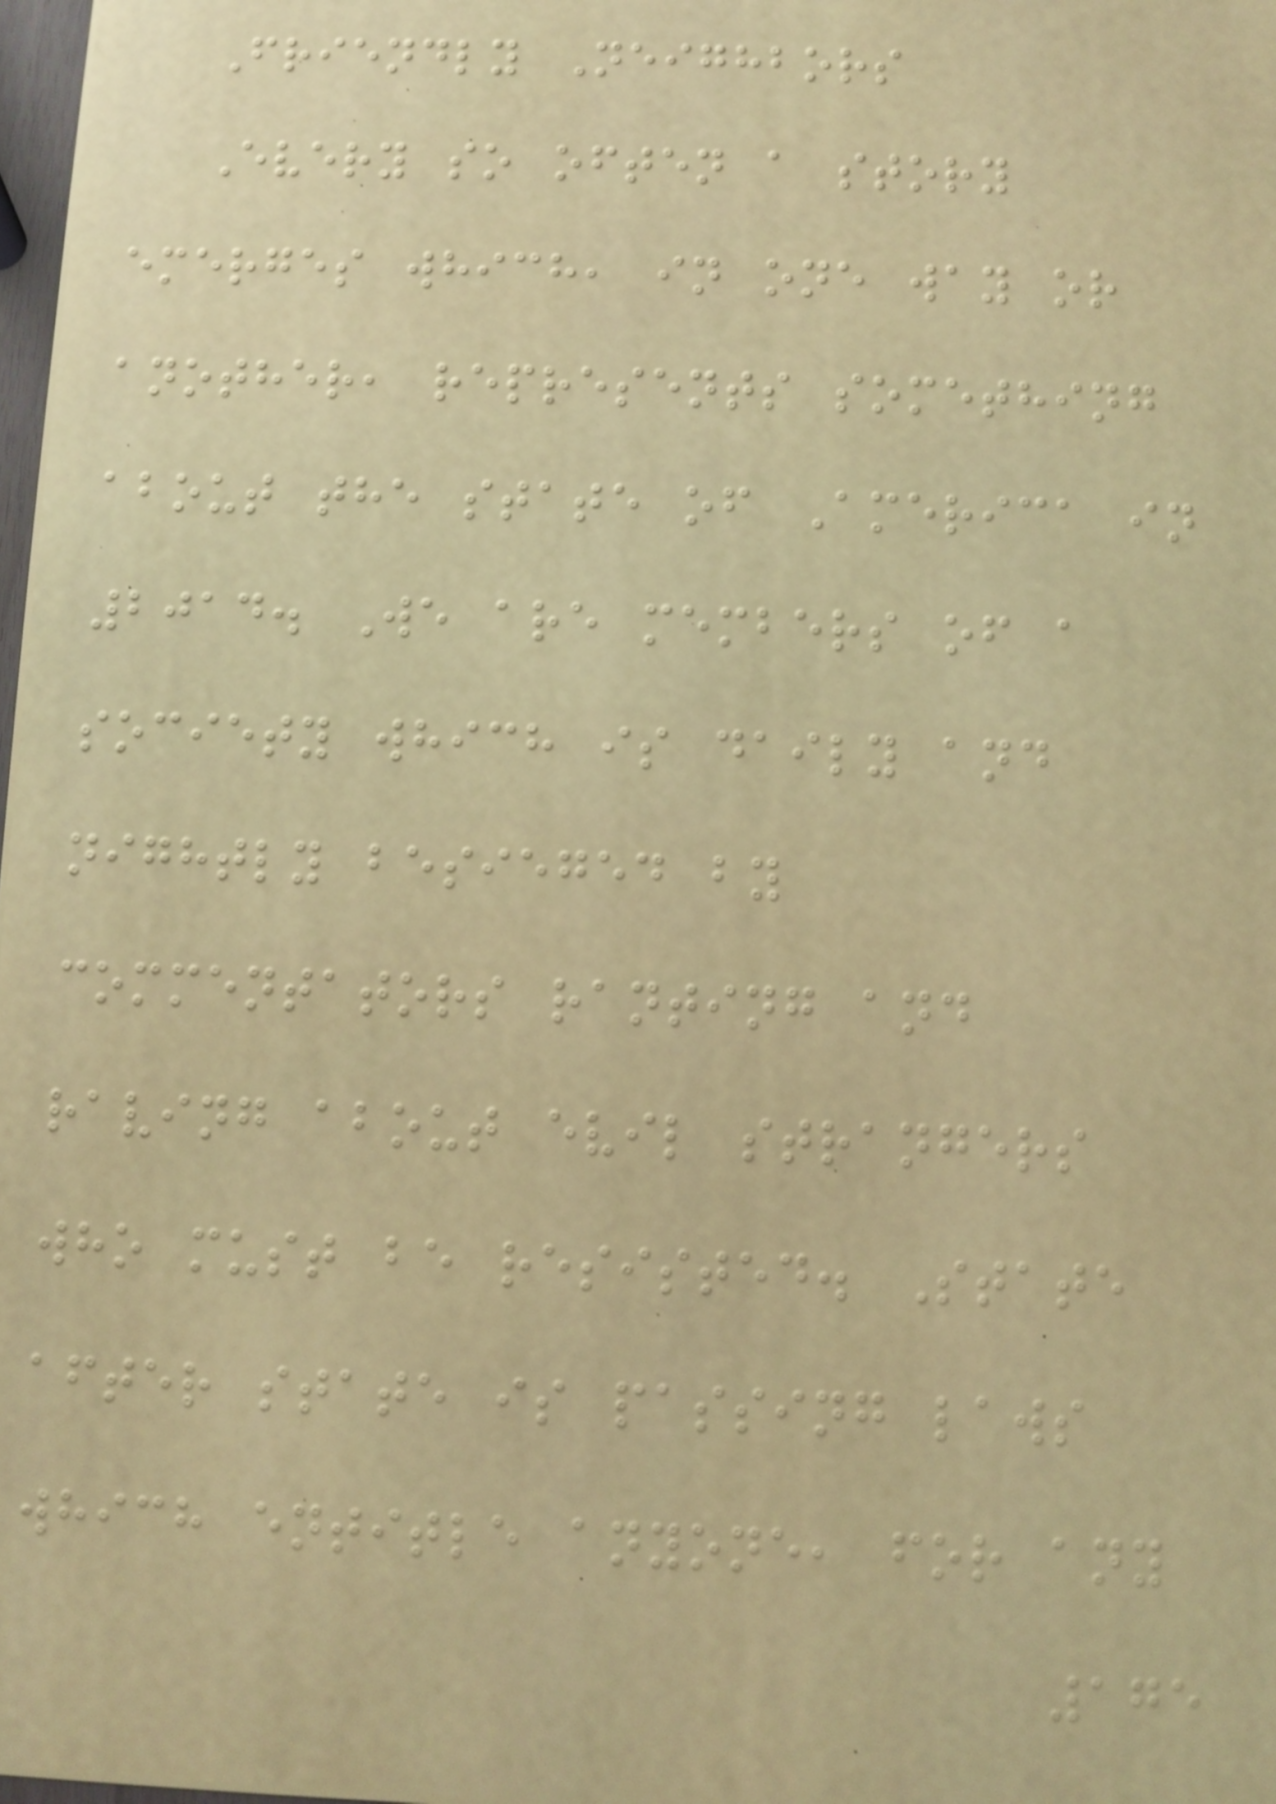Friendly Neighbors
Every so often a story
emerges which, in one way or
another, represents something
about the state of America in
2014. We are members of a
society which is daily and
nightly besieged by
commentators ranting and
raving about evil strangers
who must be resisted. State
after state is passing laws
which entitle anyone, for any
175
